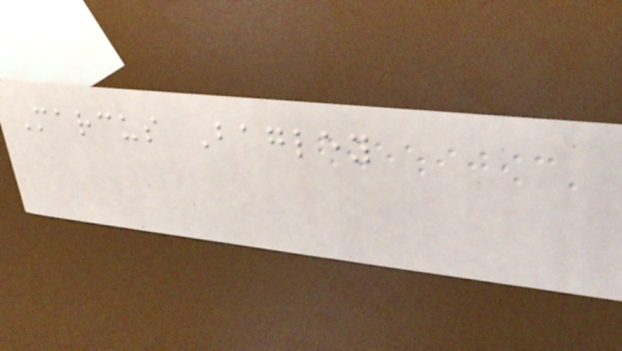Marcus Bagley
